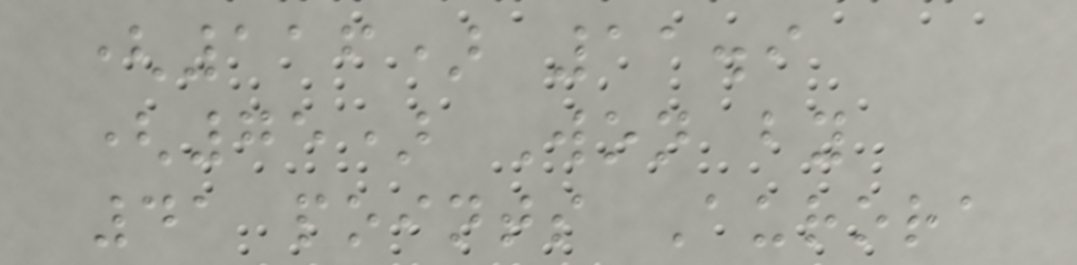(116) 11.9
(75) Won by
41 points Aurora
